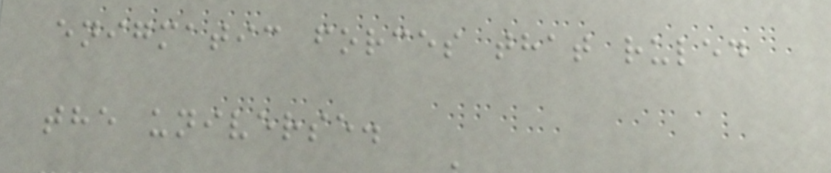enigmatic forces that ruled
the universe.
